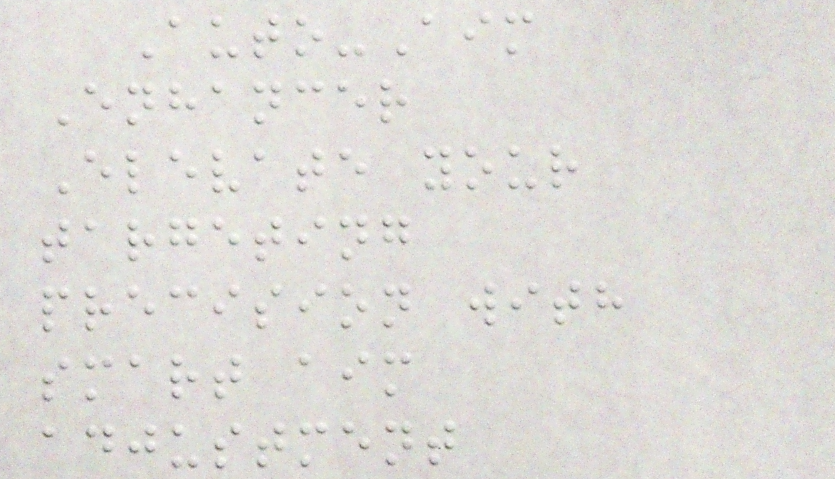Auto-Aim
Enhancer
Elevate your
targeting
precision with
smart aim
adjustment
